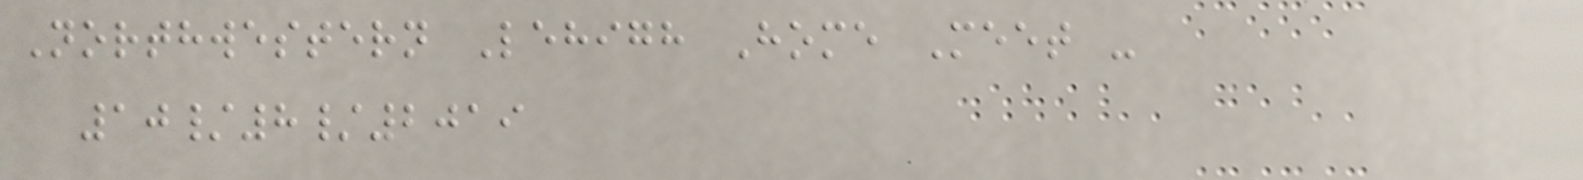Northwestern Lehigh Home Meet -
10/8/2019
